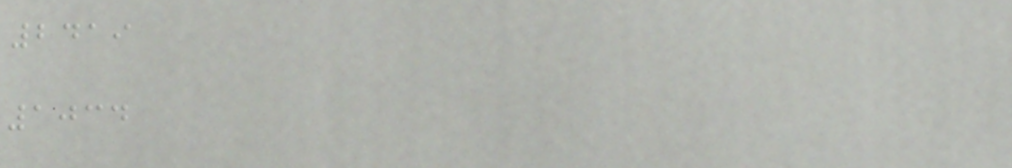2419
1034
